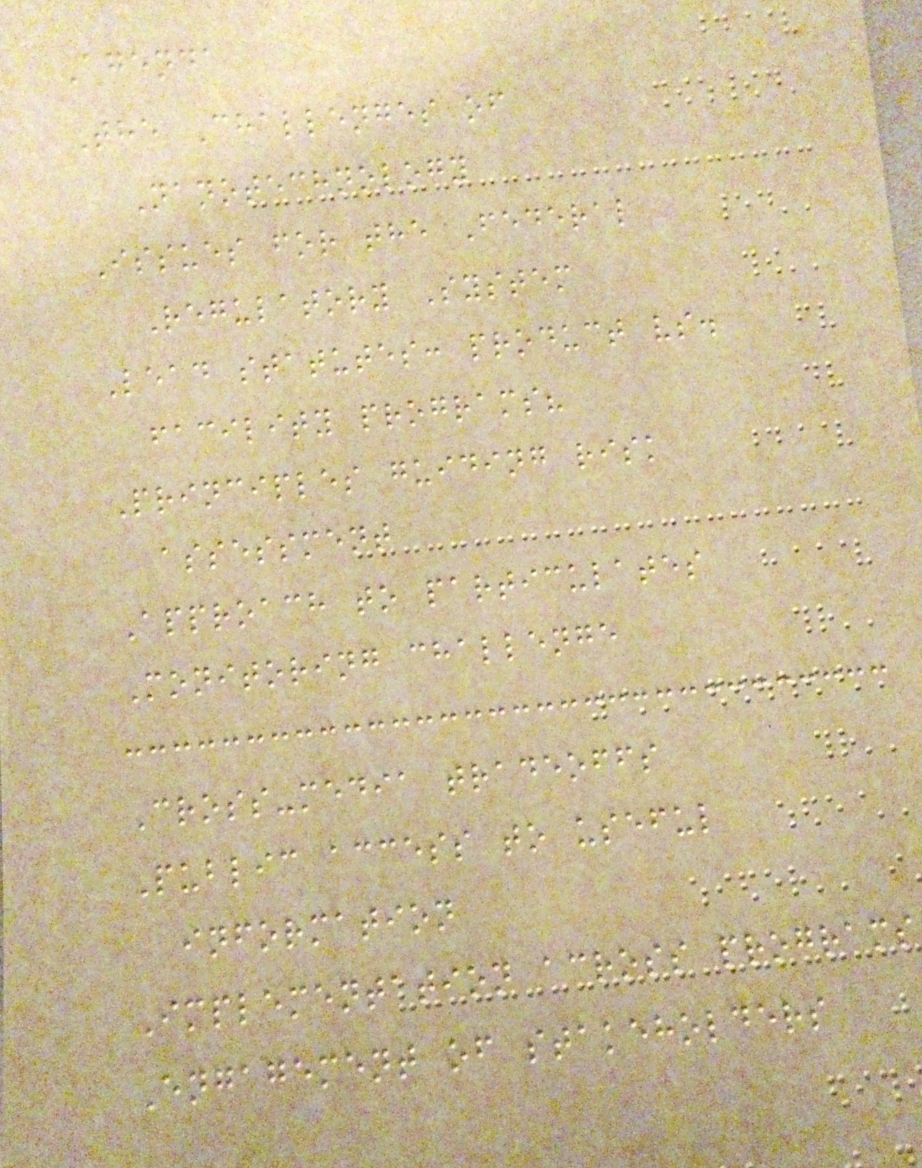Agenda
The Challenges of
Nanotechnology
Issues for the Federal
Regulatory System
Lead statutes: product vs.
facility programs?
Principles guiding risk
assessment
Approach to particulates
Monitoring challenge
Cross-media tradeoffs
Public access to useful
information
Implementation across programs
Engagement of stakeholders
